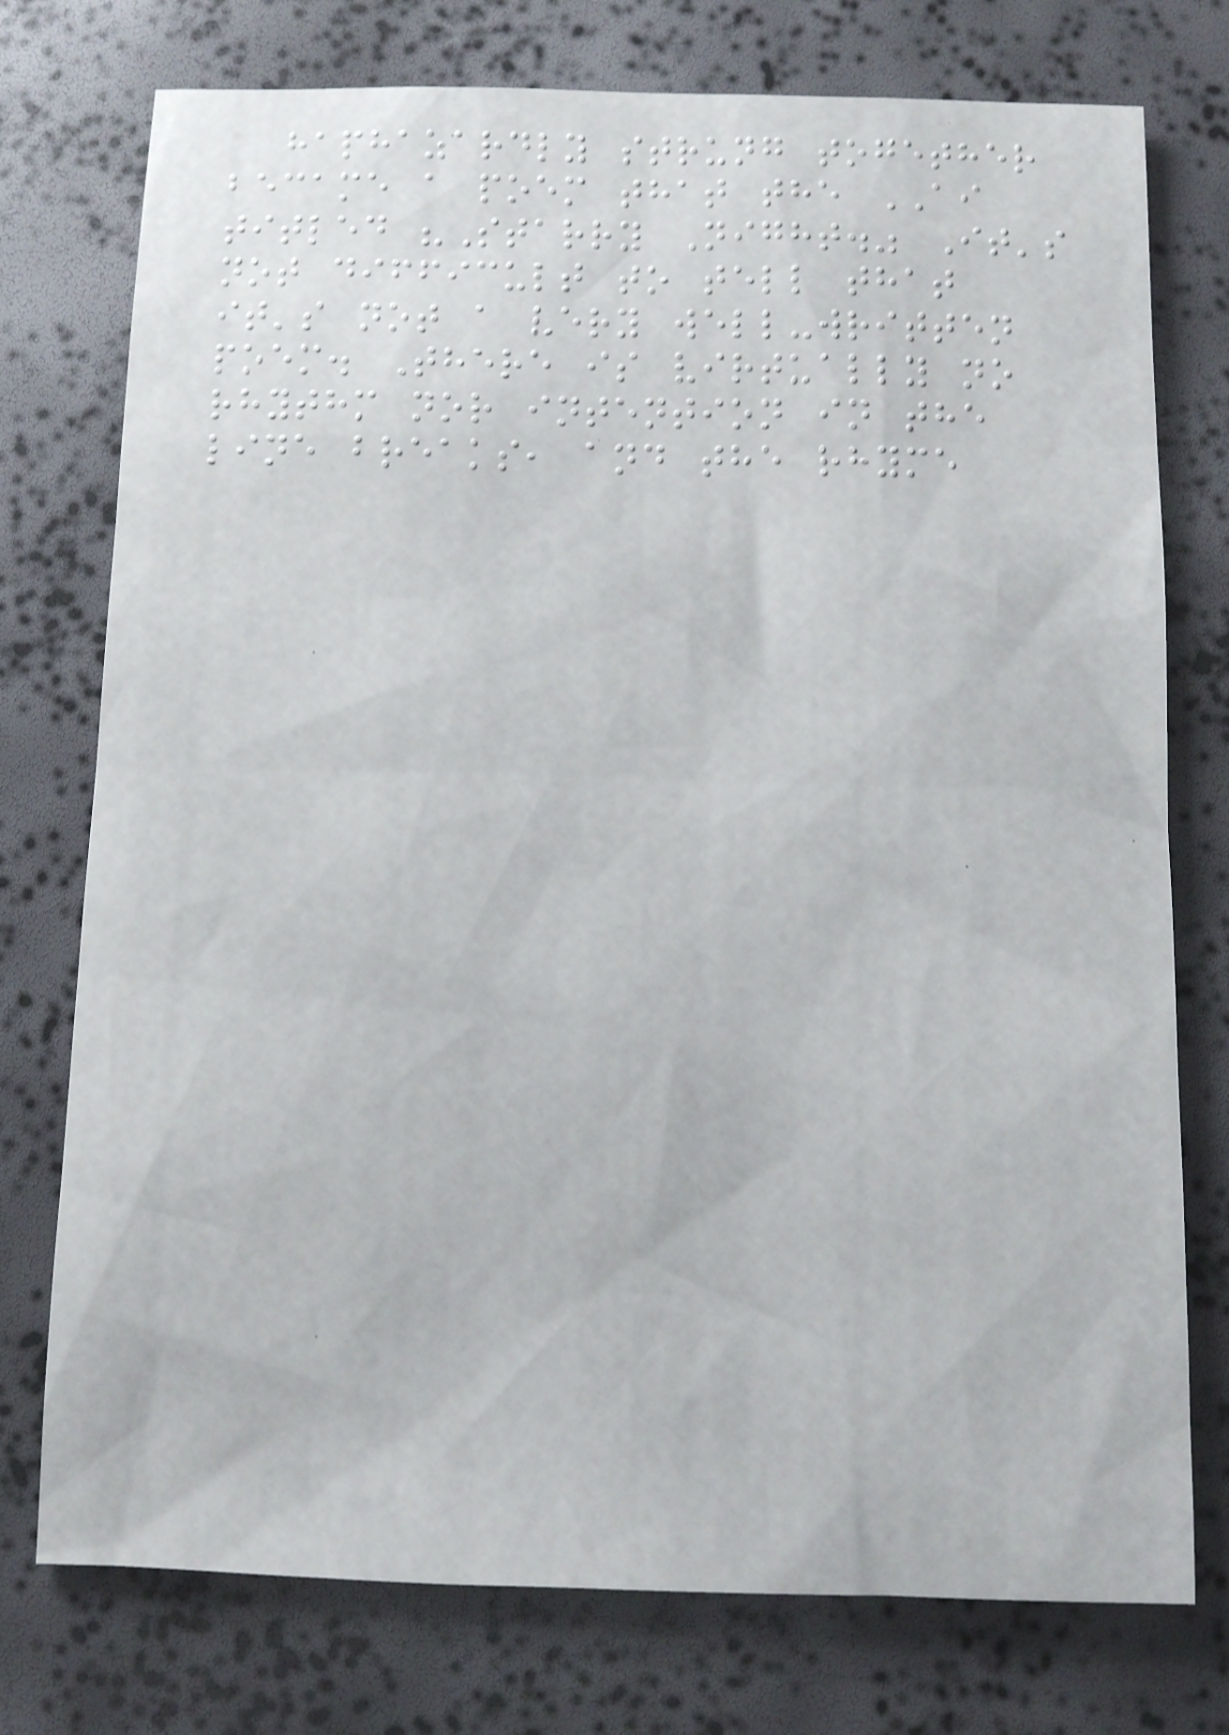haphazardly strung together
became a poem that the AI
titled "Starry Night." It's
not difficult to tell that
it's not a very well-written
poem. There is virtually no
rhythm nor intention in the
line breaks, and the rhyme
